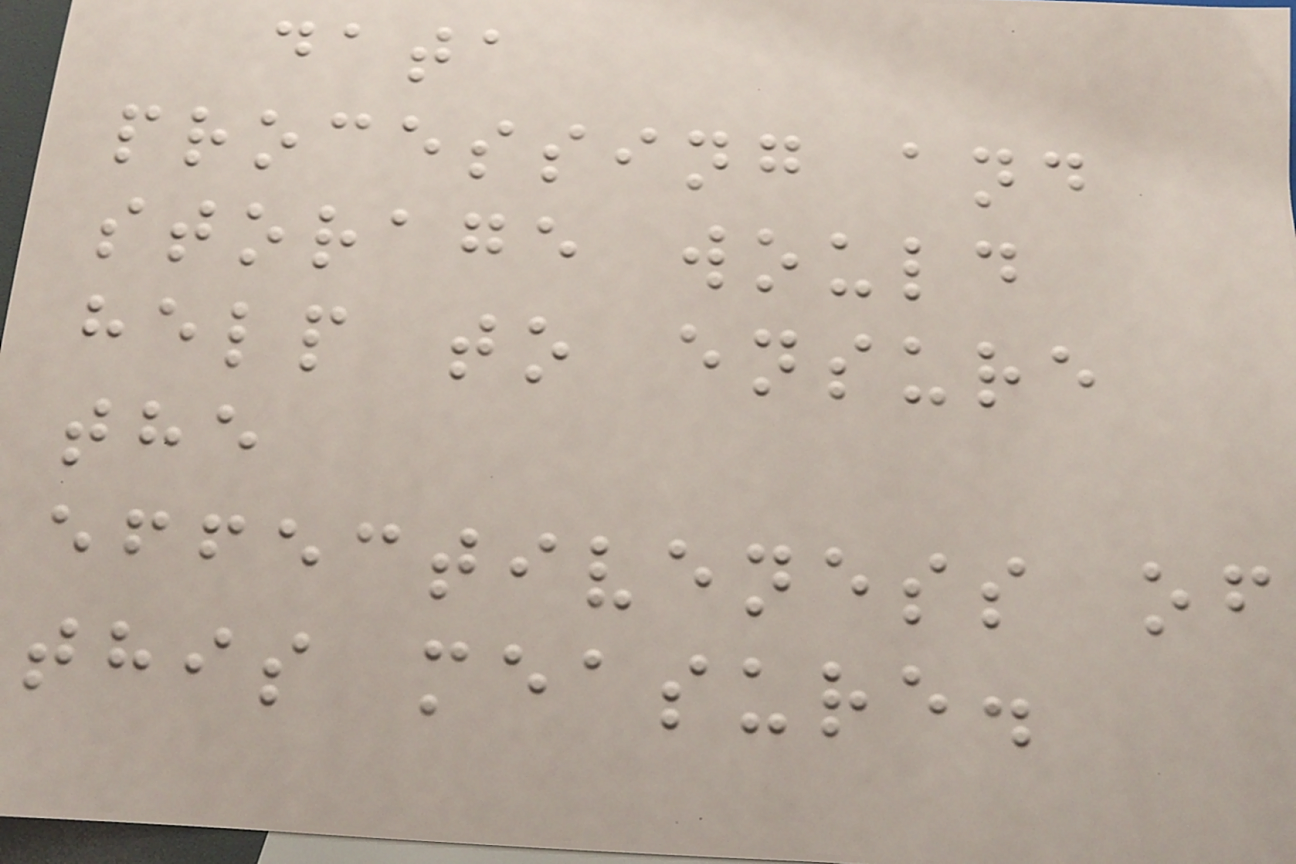data
processing and
storage would
help to ensure
the
effectiveness of
this measure.
